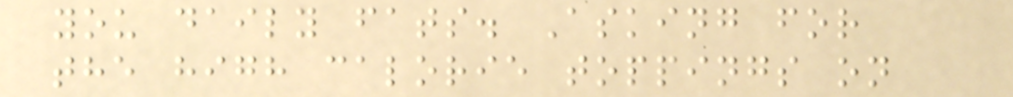you daily fats. Asking for
the high calorie toppings on
